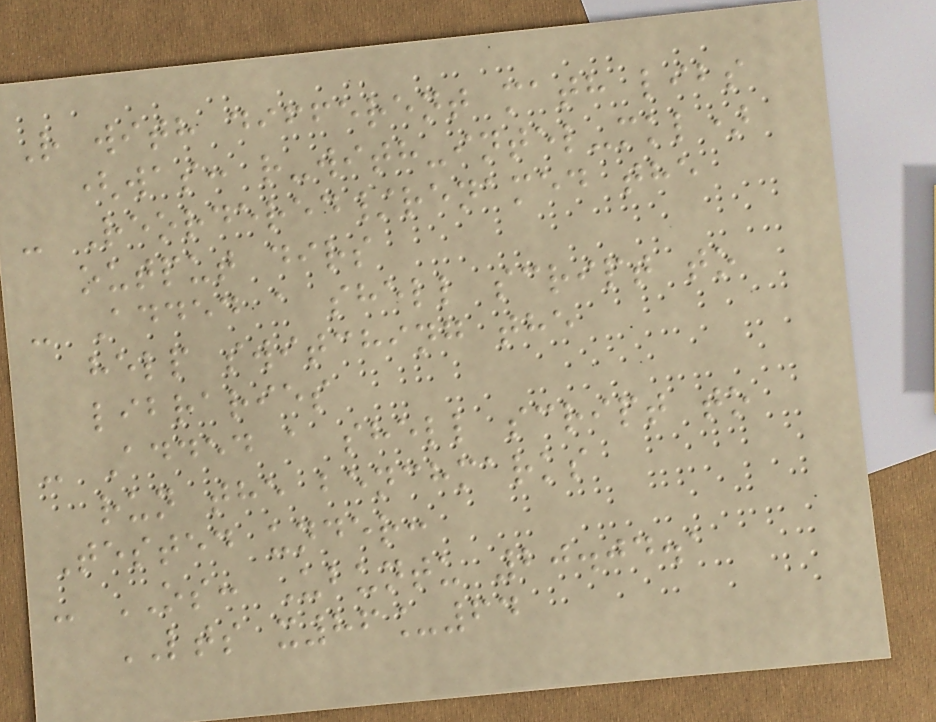R with different math libs
(was: r-with-intel-mkl)
- Reordered/renamed the
output dirs
- Added a shell script to
help switching the
libraries
- Added a shell script to
run the benchmarks
Tested under:
- OS: Ubuntu 20.04.1
LTS x86_64
